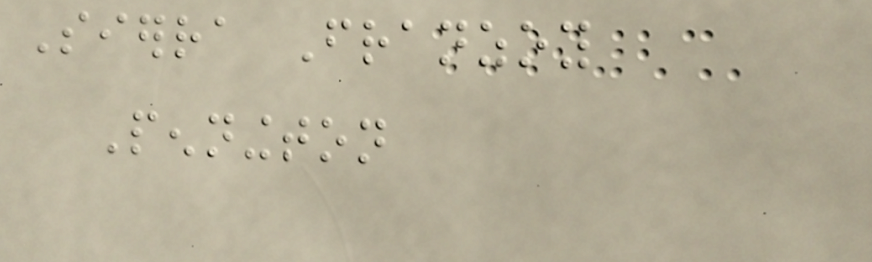Sierra Franzoy
Pennington
